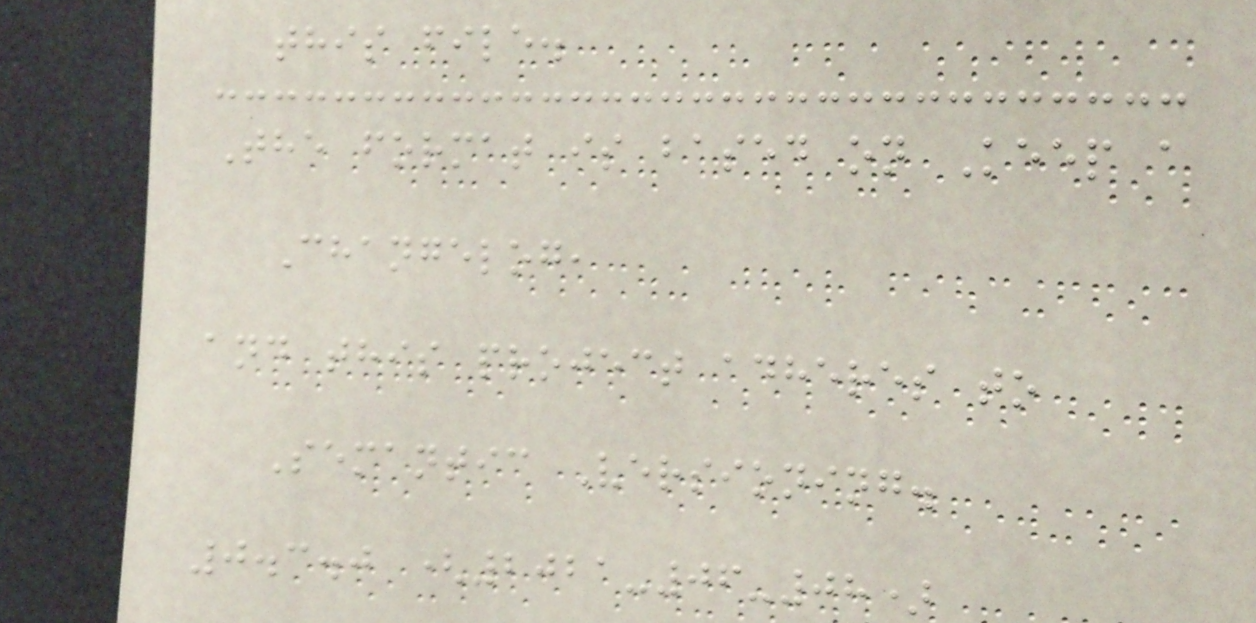this file.
The format is based on Keep a
Changelog,
and this project adheres to
Semantic Versioning.
0.3.0 (2021-06-08)
